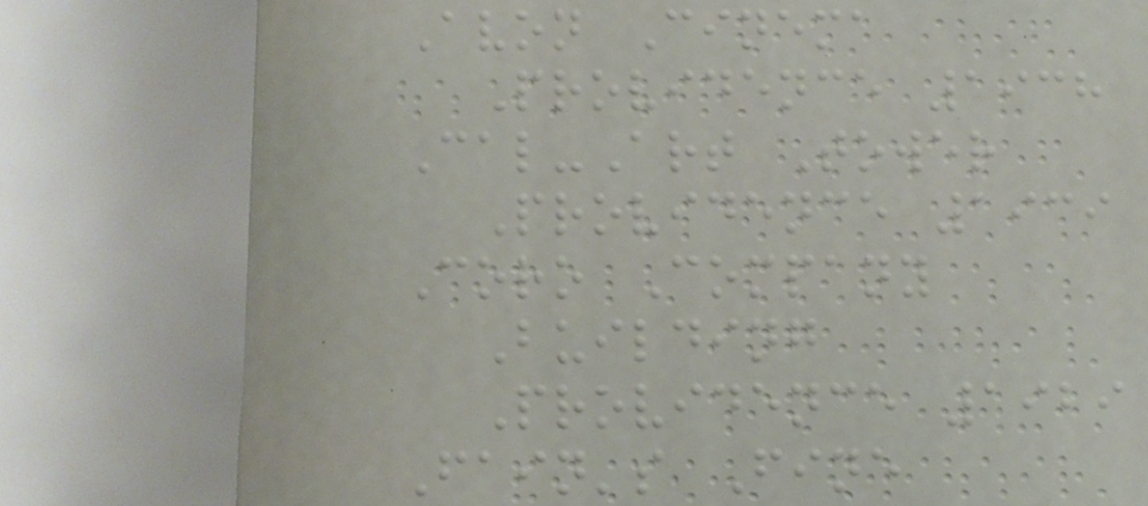Avon Cinema
Providence 1938
Cal-Art Tower
Providence 1939
Coro Company
Building
Providence 1929
Fain's Fine
